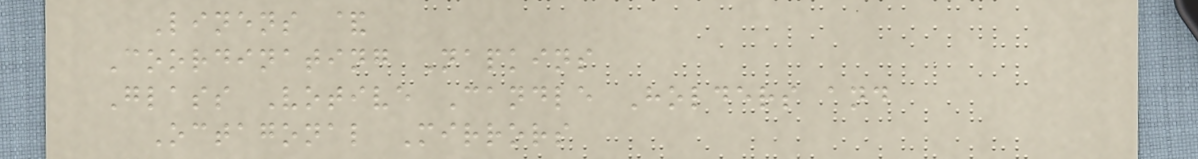Linens &
Coordinating Napkins
Glass Votive Candle Holders and
Octagonal Mirrors
